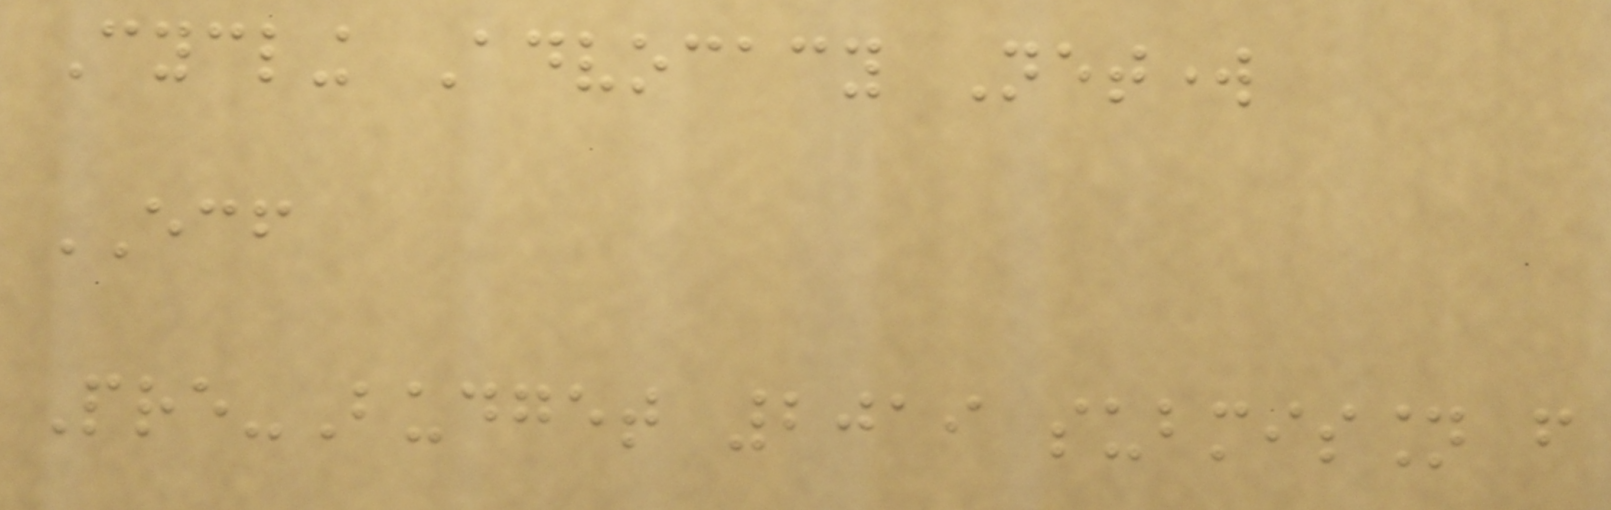Cycling Advocacy Network
ECF
Pre-Budget 2019 submission from
